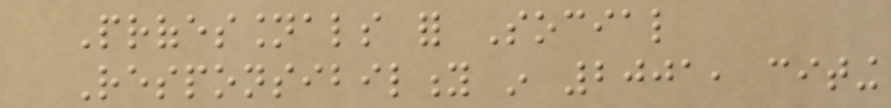Professionals for Social
Responsibility in 2001, citing
